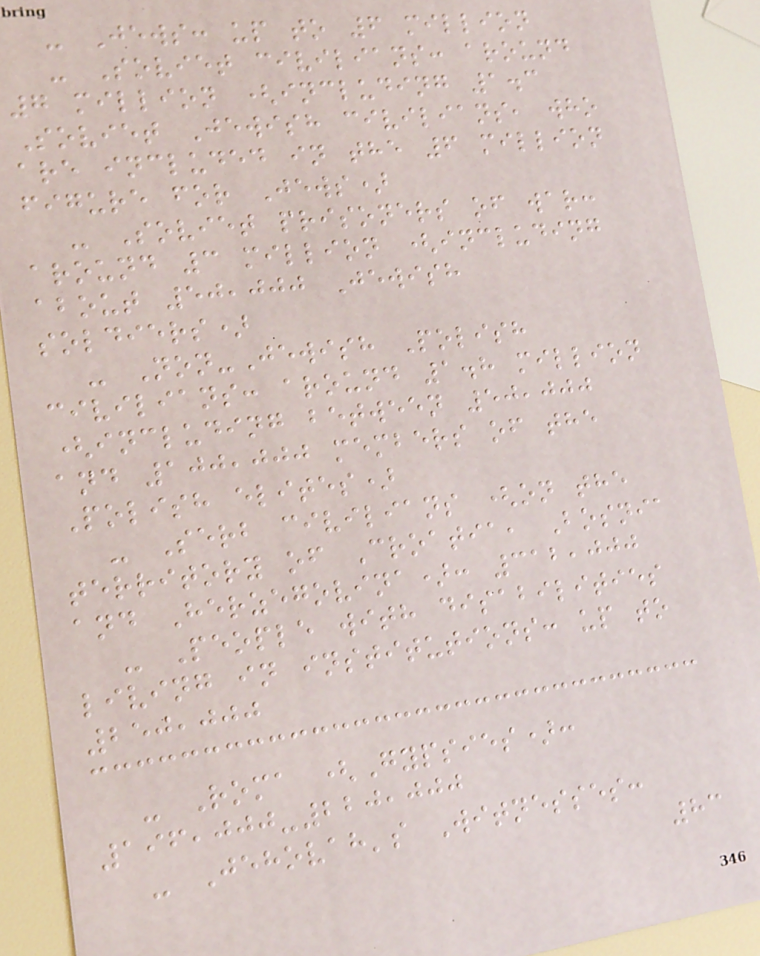- Jews: up to 6 million
- Soviet civilians: around
7 million (including 1.3
Soviet Jewish civilians, who
are included in the 6 million
figure for Jews)
- Soviet prisoners of war:
around 3 million (including
about 50,000 Jewish
soldiers)
- Non-Jewish Polish
civilians: around 1.8 million
(including between 50,000
and 100,000 members of the
Polish elites)
- Serb civilians (on the
territory of Croatia, Bosnia
and Herzegovina): 312,000
- People with disabilities
living in institutions: up to
250,000
- Roma (Gypsies):
196,000-220,000
- Jehovah's Witnesses:
83
